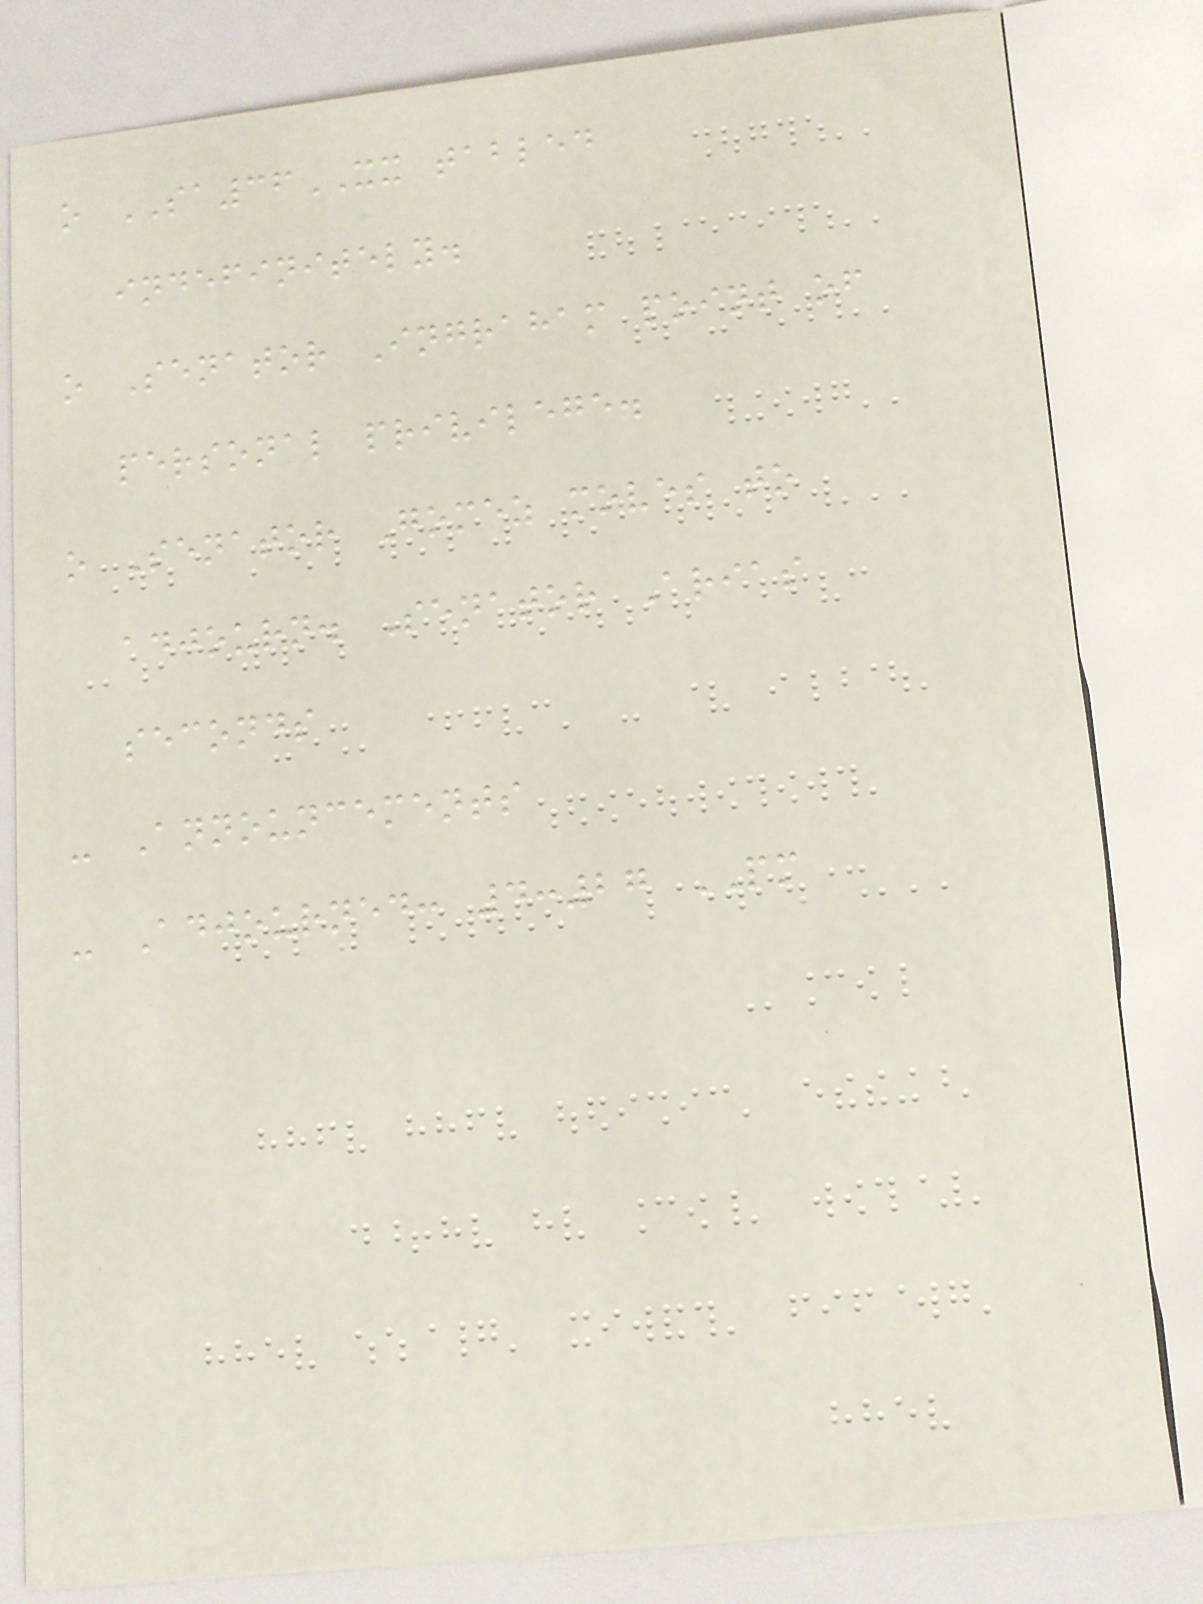o SA36XX tabled
indefinitely.
o Senator Ingraham point of
personal privilege.
o Senator Gomez moves to
adjourn. Senator Arias
seconds
- Announcements
- Adjourned: 4:27 PM
